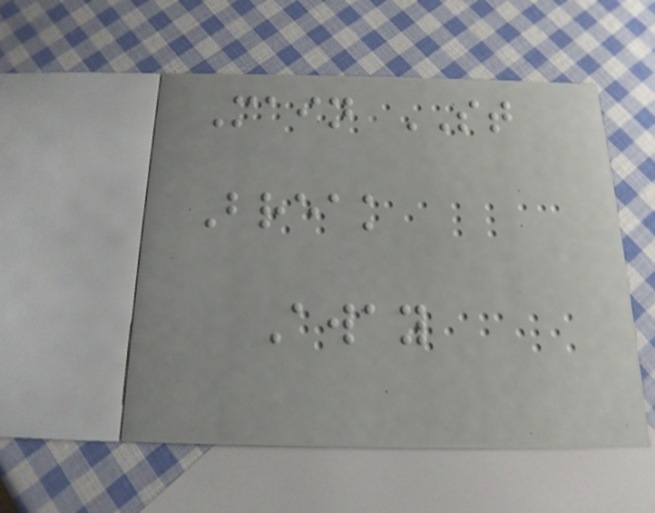Main ST
Break
Away
